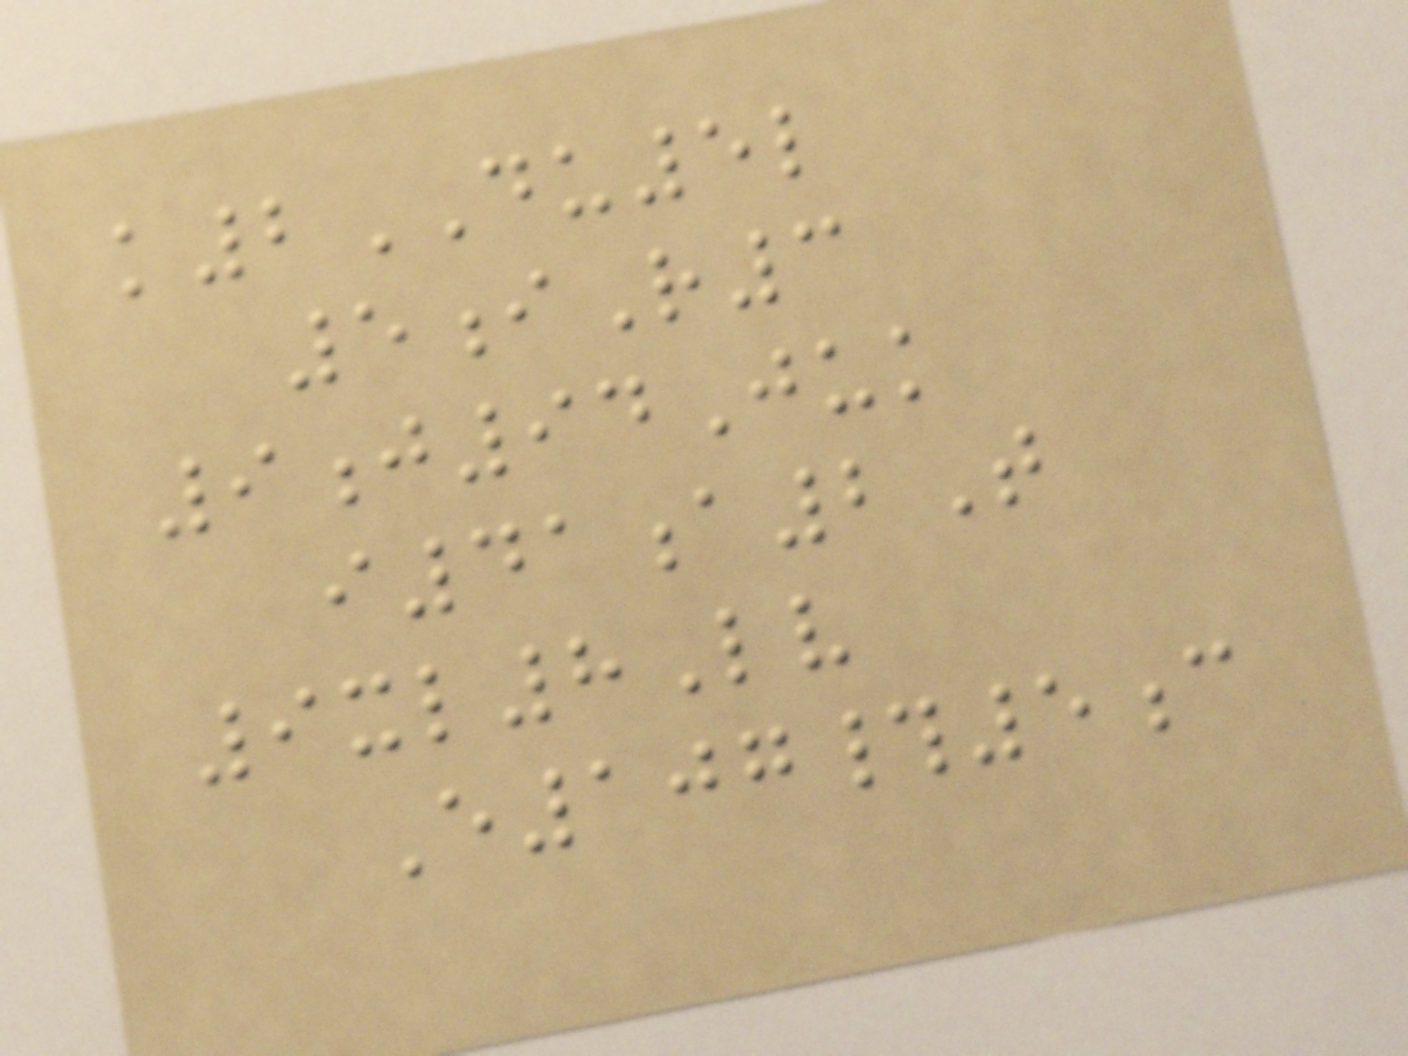k2DU5l
5iR3
9j94Juk
i41a2T
9xl8Lv
E107#5c
